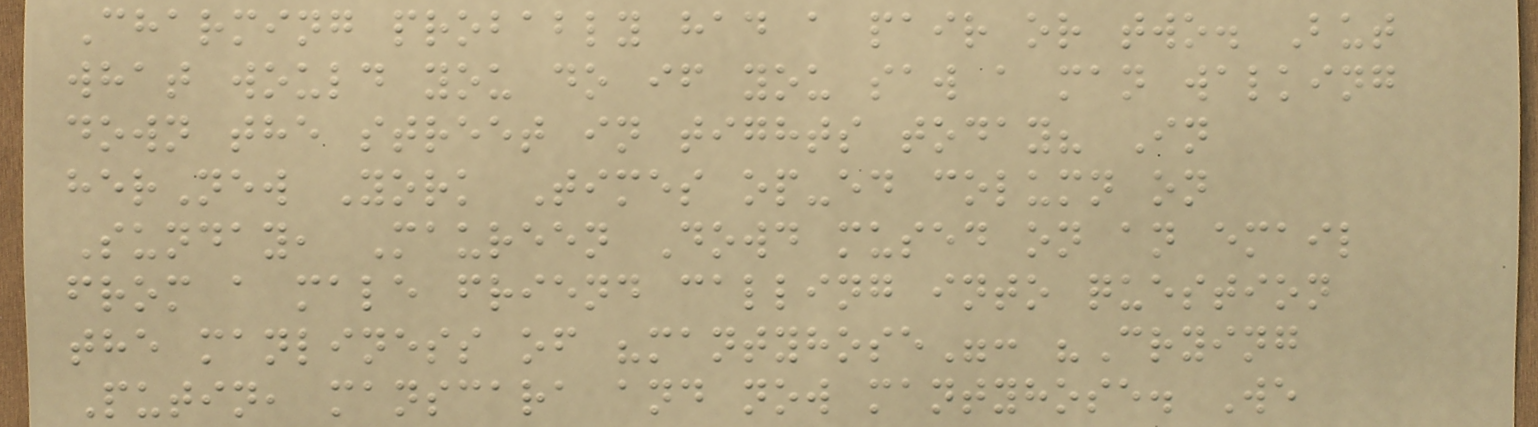Charming probably had a pair or two. But
what would you do if you saw a man walking
down the street in tights today? In
herNew York Times op-ed column on
Sunday, Maureen Dowd mused on an email
from a male friend calling into question
the manliness of "mantyhose": "Crying
Putin, manscara and now mantyhose. We
